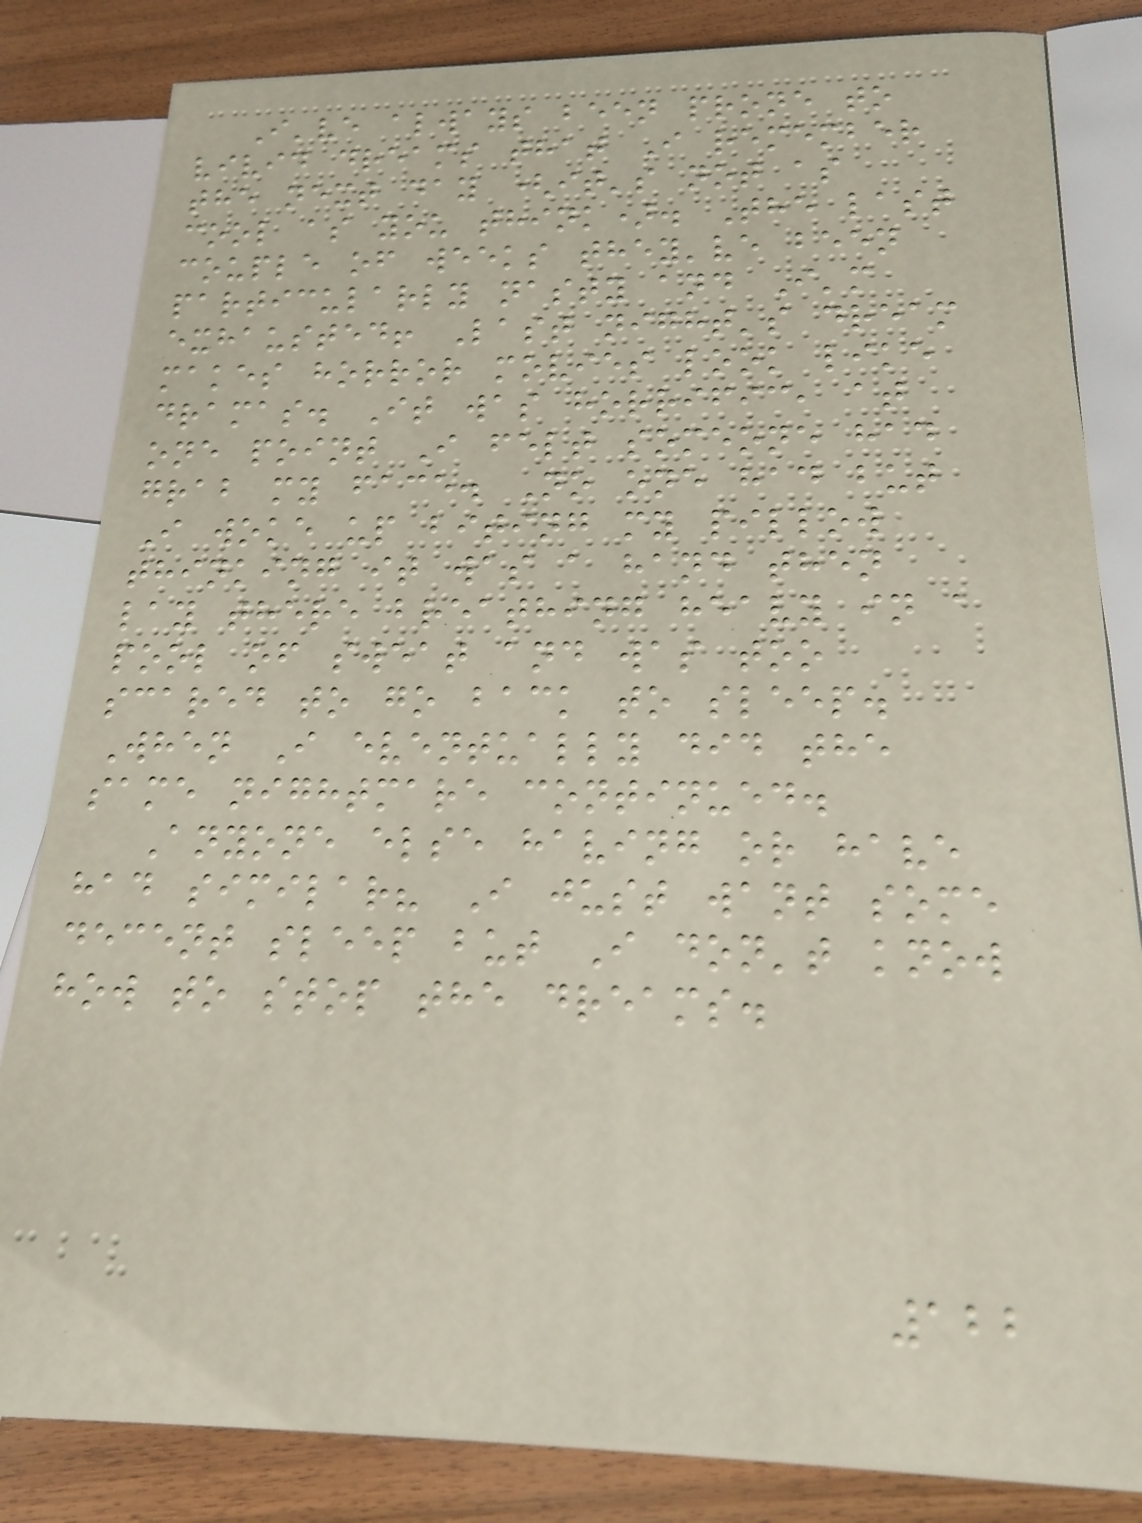I've always been prone to
vivid dreams that I remember
the next day (it's not as
cool as you think). The last
couple of weeks they've been
particularly nasty and I'm
exhausted! Last night's dream
makes horror movies look like
dramas. It was horrific, at
one point I felt someone had
grab my face. No one had but
I woke up biting my pillow
thinking it was a hand then
lay there breathing heavy in a
pool of sweat and was too
scared to go back to sleep.
When I eventually did the
same nightmare continued.
Anyone else having or have
had similar? I just want some
decent sleep but I don't know
how to stop the dreams.
122
